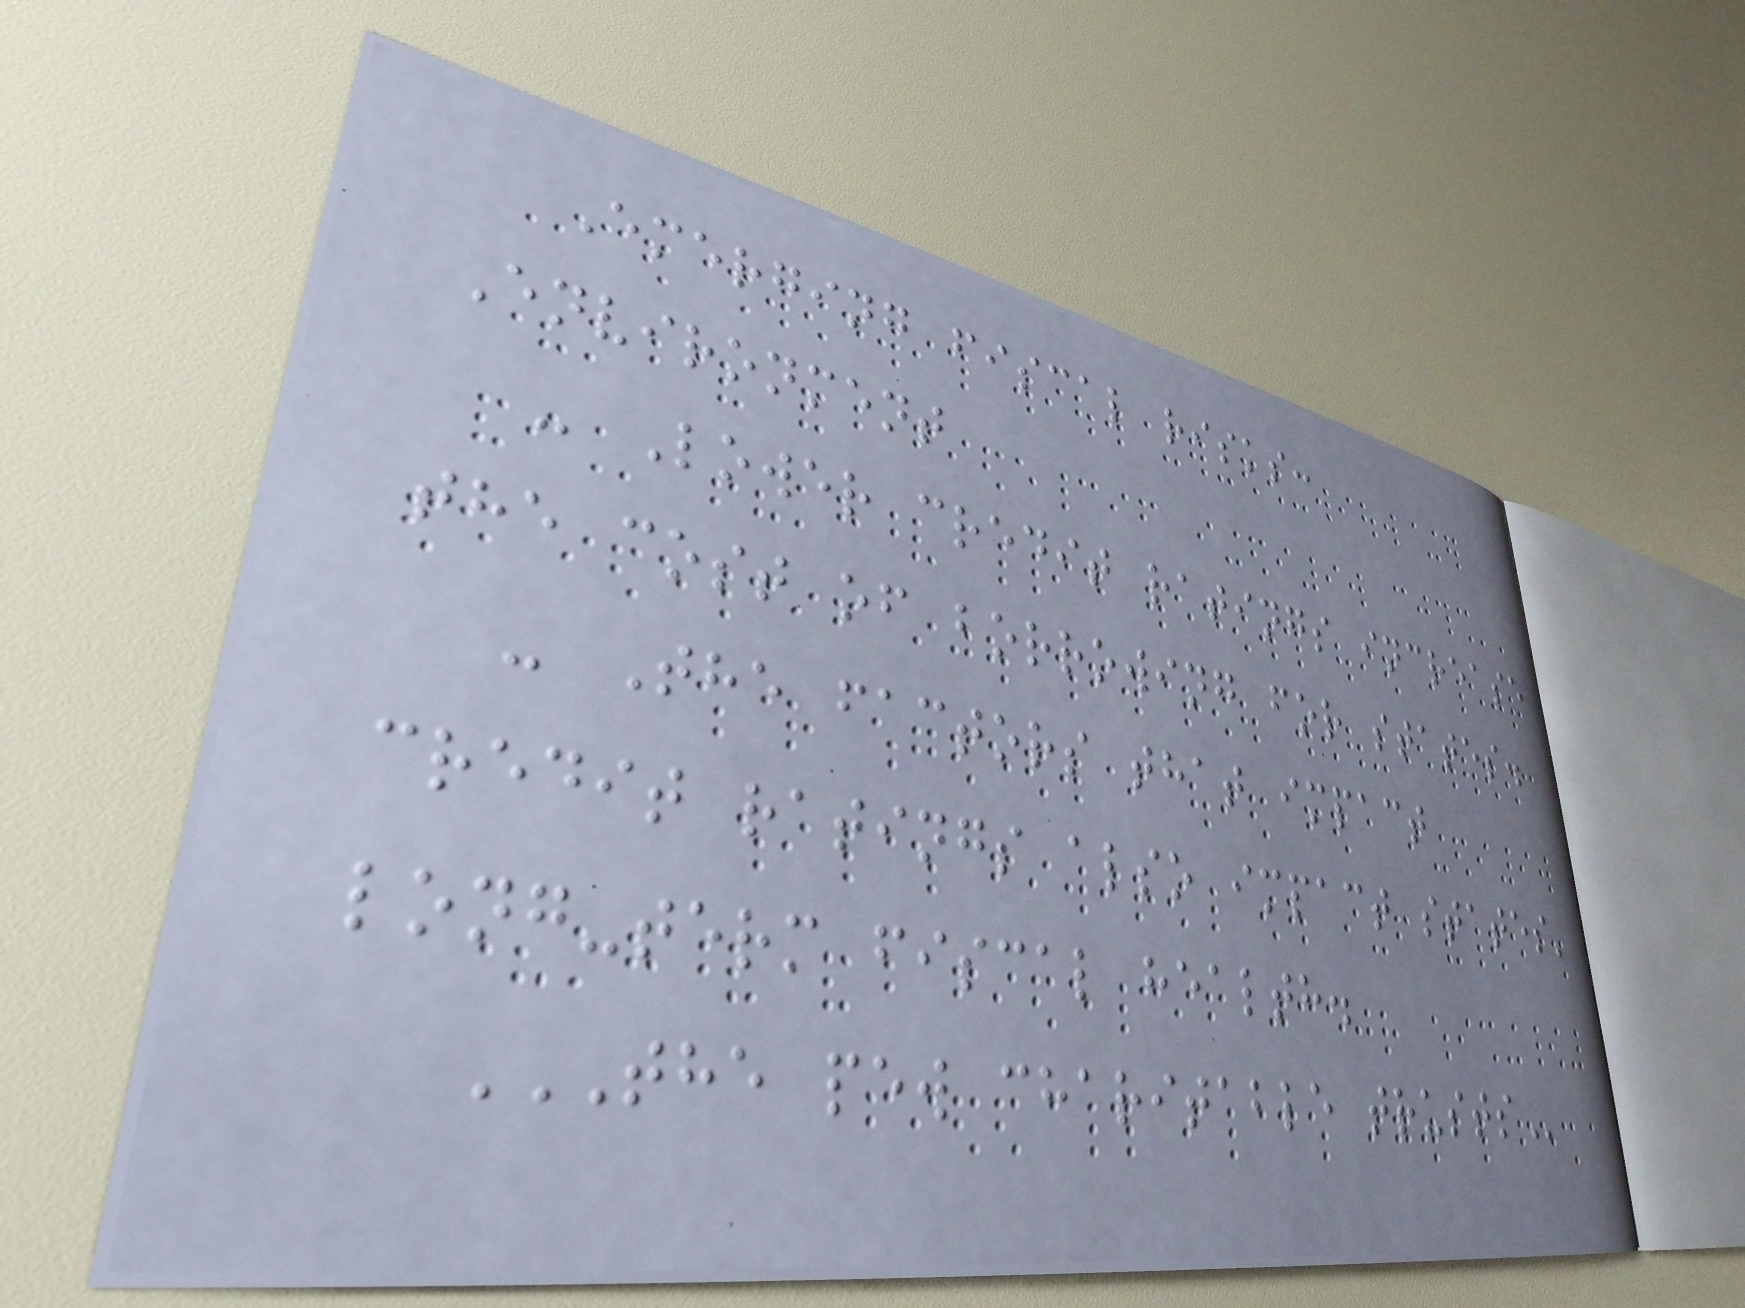Emerging fiscal risks:
Environment
- Lower credit ratings increase
the cost of borrowing for states.
- The factors that impact
credit ratings also impact states'
long-term fiscal health.
THE PEW CHARITABLE TRUSTS
